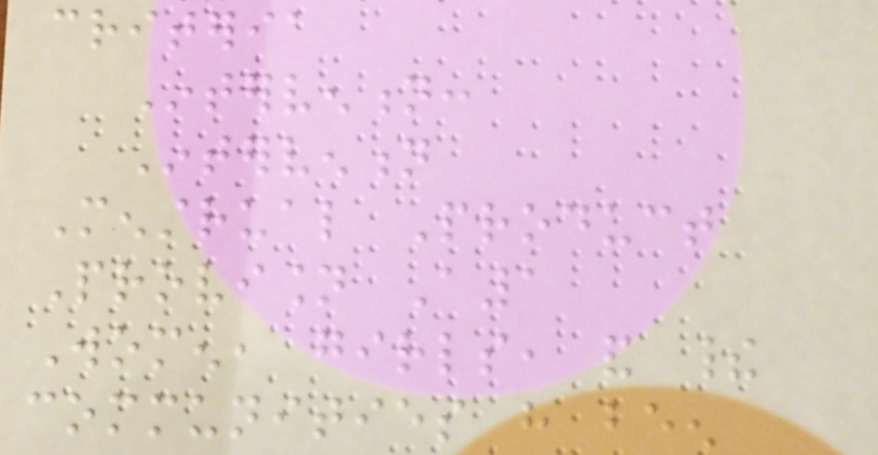criteria
Intervention:
Intervention
Menstrual Product
Provision A1
Women, girls, and their
communities have been
